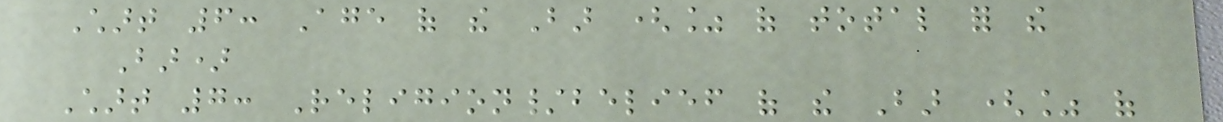Chart 6: Age of the Bar (% of total for the
Bar)
Chart 7: Religion/belief of the Bar (% of
